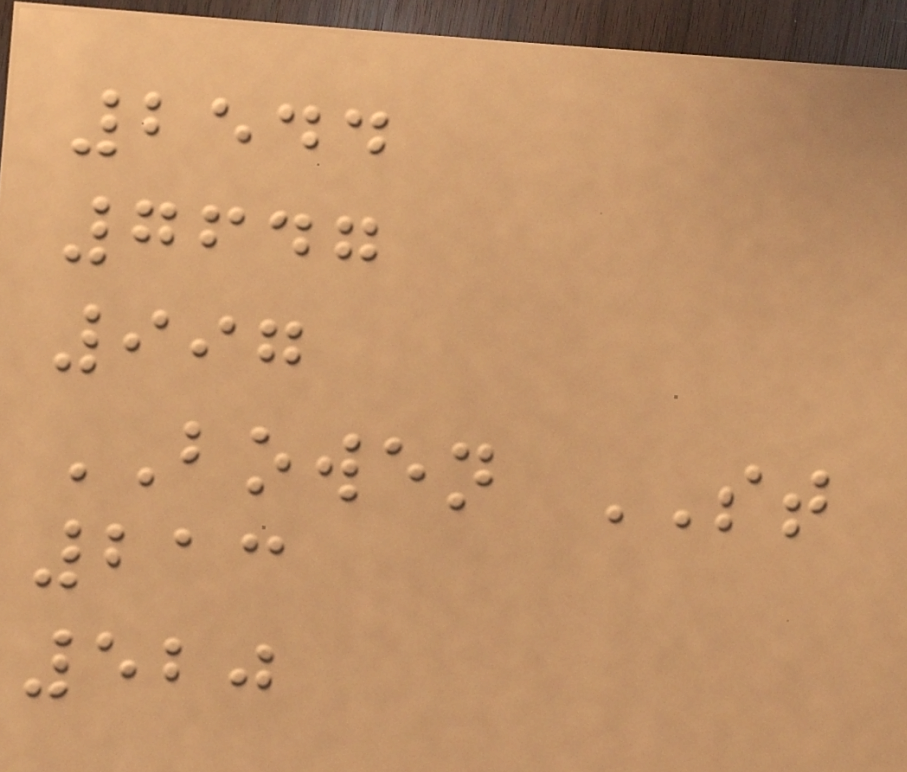2544
7647
997
BOWEN ST
213
520
